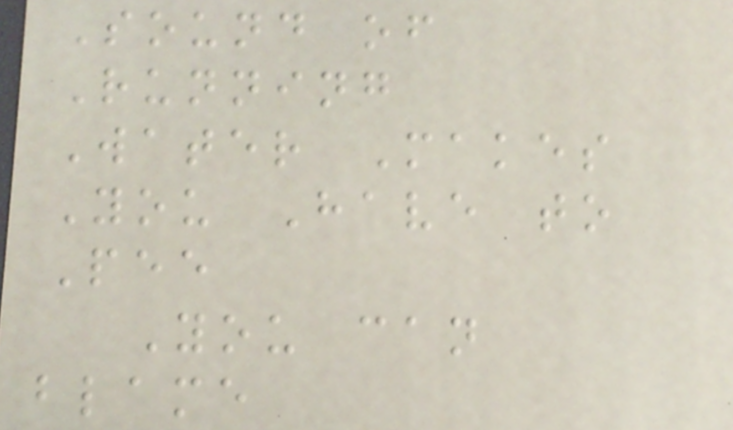Sound of
Running
Water Makes
You Have to
Pee
You can
blame
